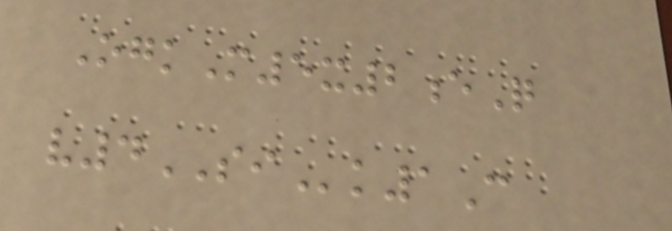OgkM5x2eQ
v4SIk1C
